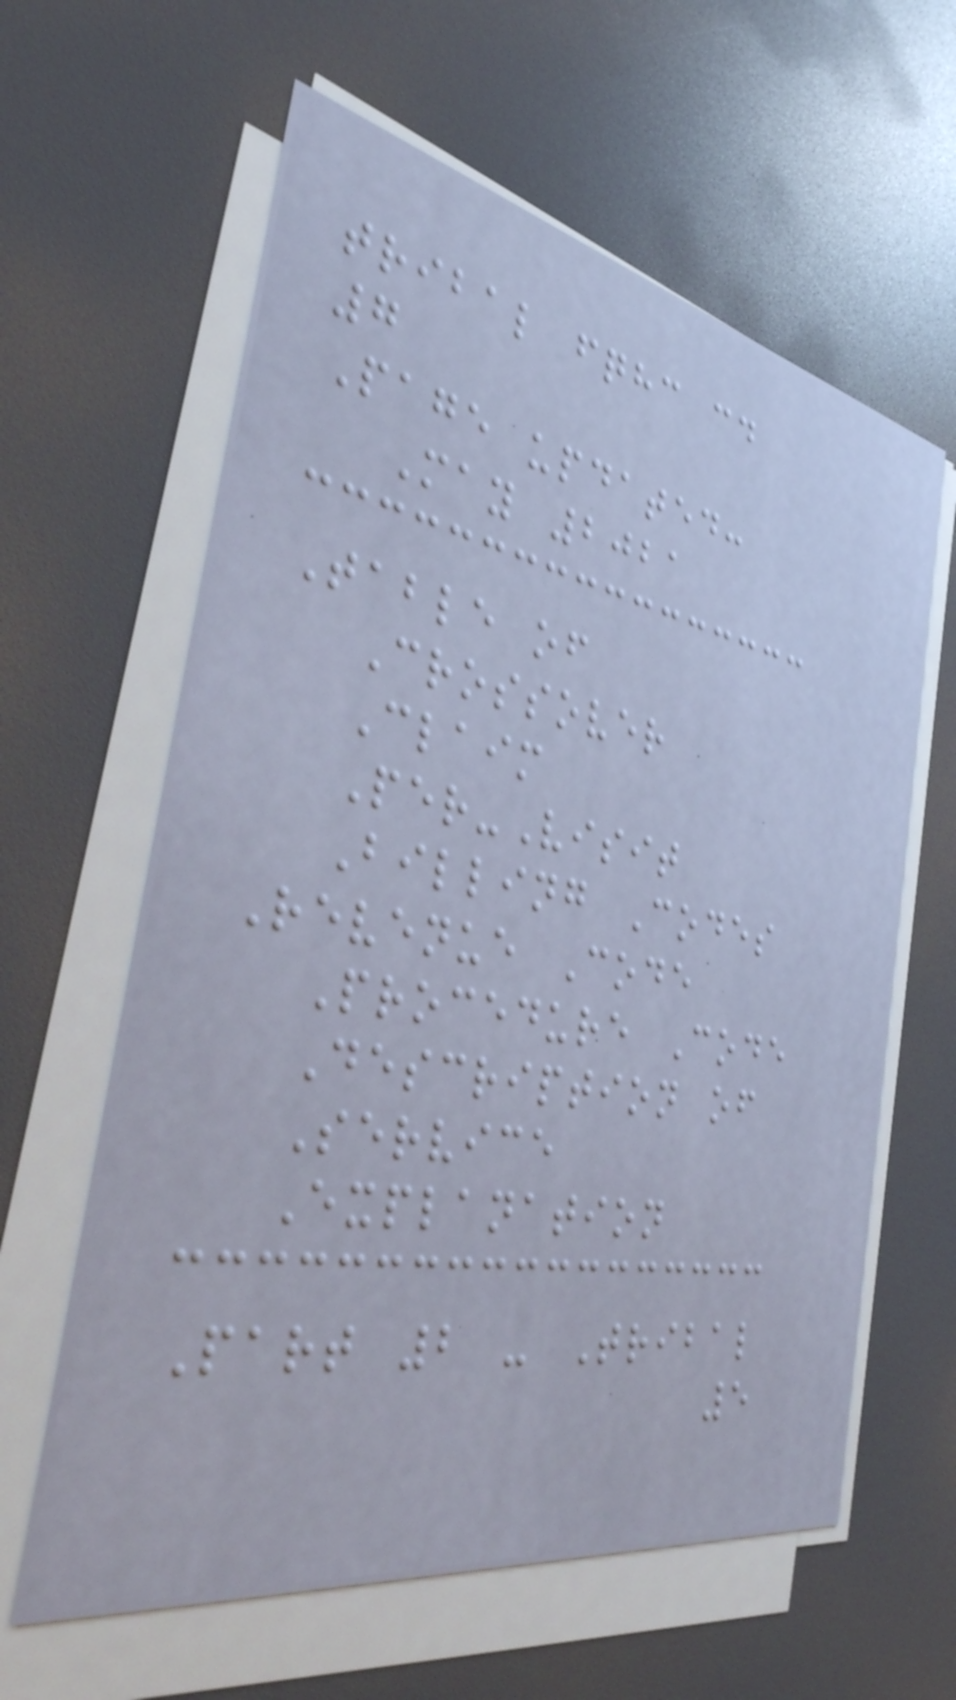tribal fqhc cd
7
Page updated:
May 2021
Table of
Crossover
Claim
Per-Visit
Billing Codes
Revenue Code
Procedure Code
Description of
Service
Explanation
Part 2 - Tribal
5
